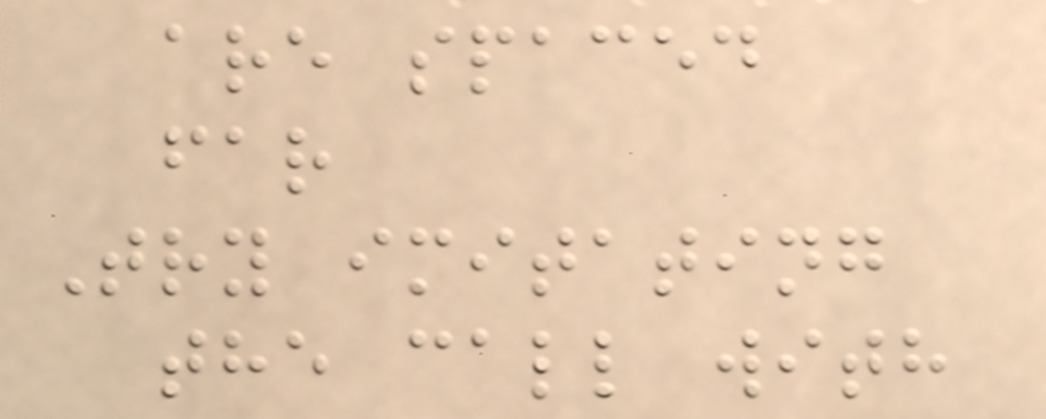are spaced
far
Try imitating
the call with
